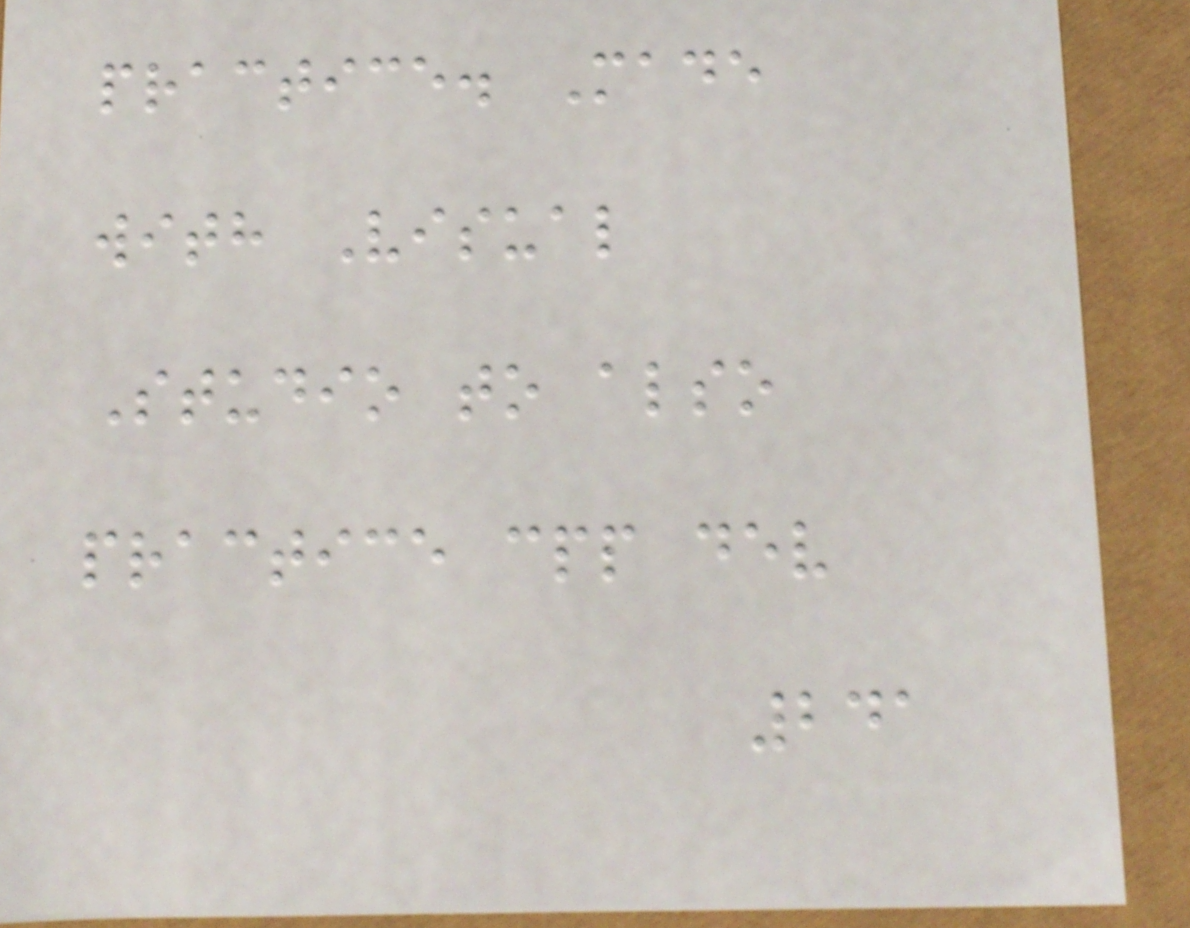practice. Made
with Visual
Studio to also
practice cpp dev
241
